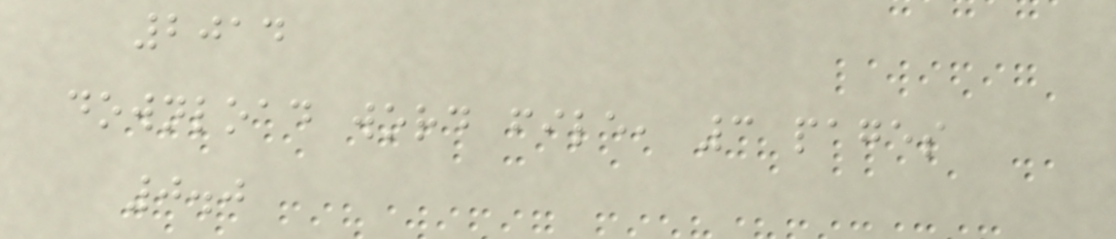2014
download word file, 3 pages
0.0
